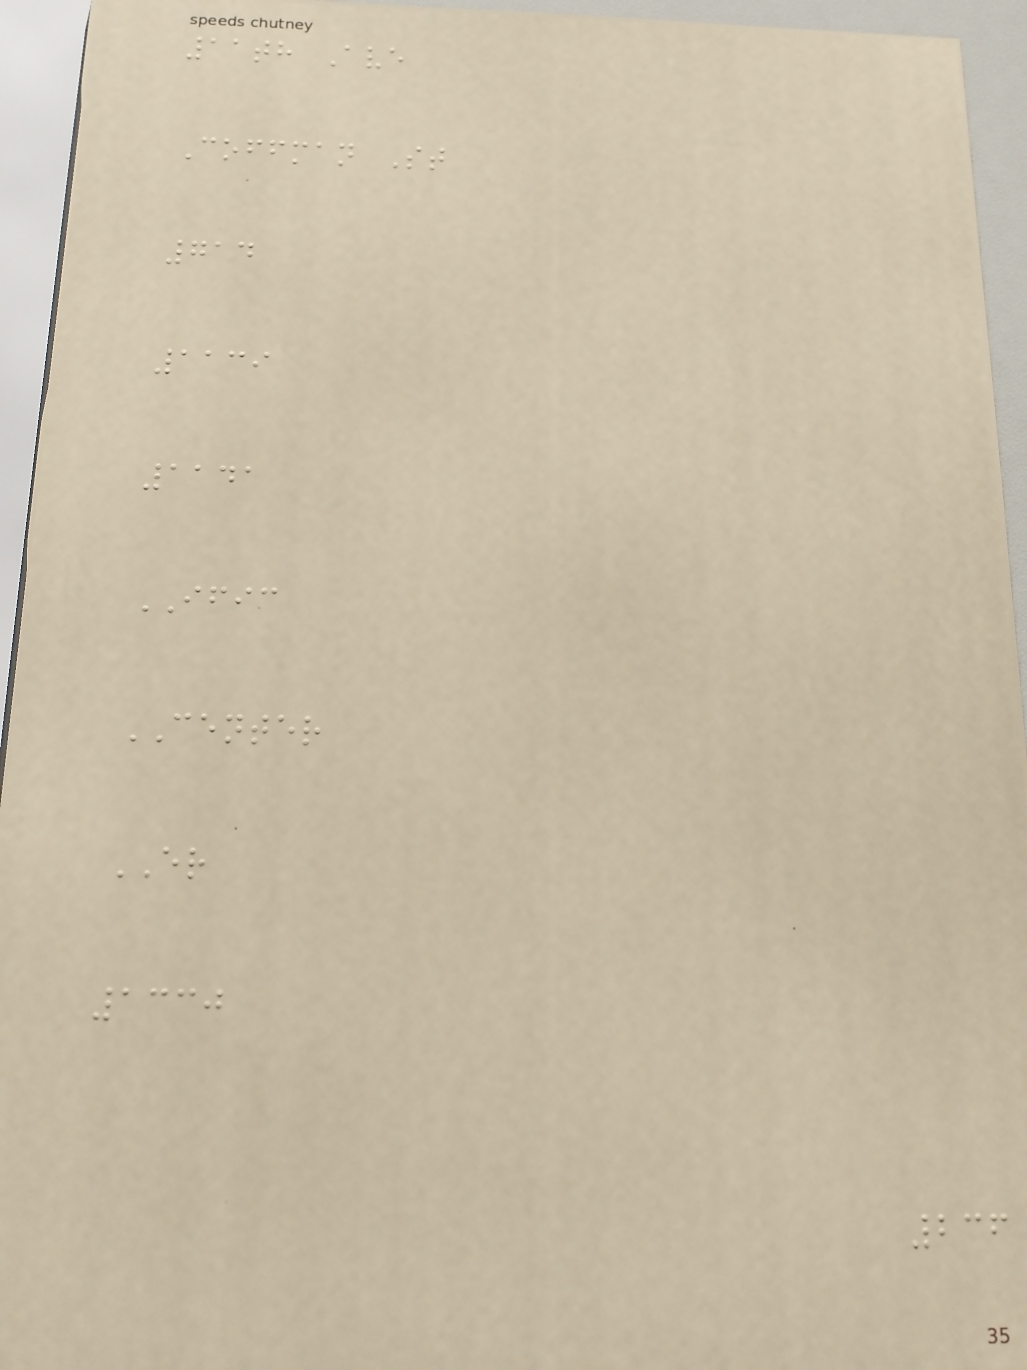11th Ave
Coffman St
714
1139
1141
IFIC
CENTER
ER
1330
236
